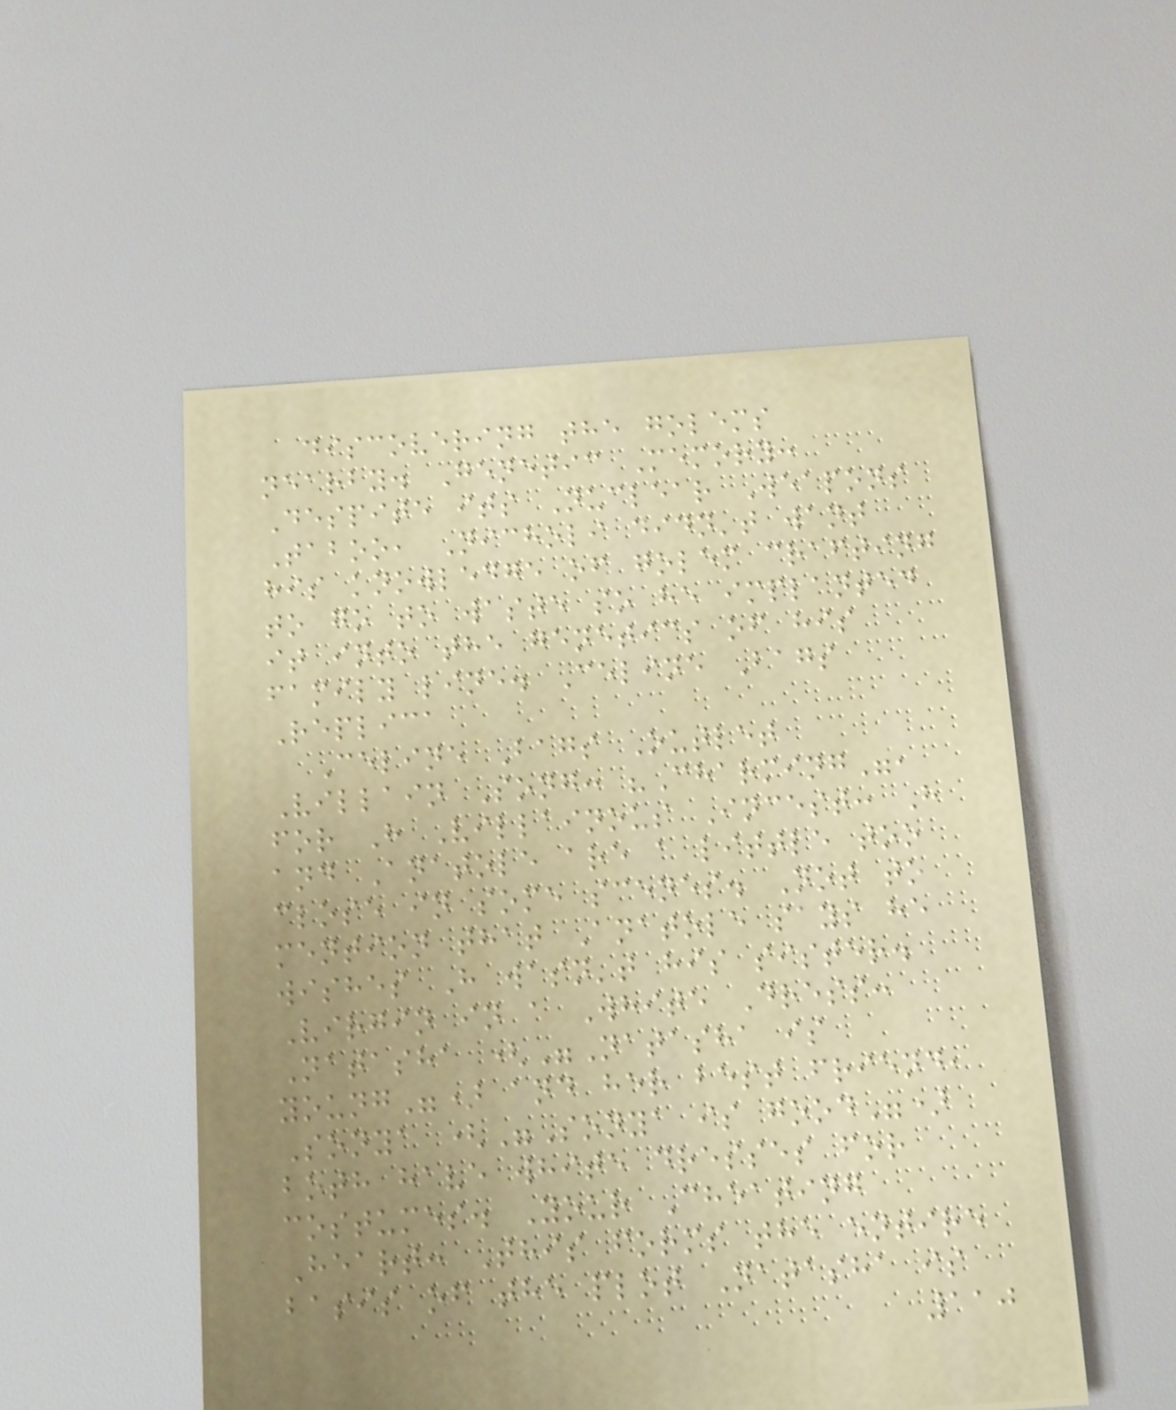discovering the golems
nearby. Genetic Memory:
Despite its Nuclear Weapons
Taboo, Nicholi didn't want
his knowledge of golem crafting
to go to waste so he implanted
it into the genetics of his
family line. Celine Bags
Replica
Celine Bags Outlet
Villain Song: "Charming",
for H Villainous Incest: H
and Anatole are a little too
close in some scenes. Not to
mention that Anatole says he
wishes H wasn't his sister.
Virgin in a White Dress:
Natasha ("Natasha is
young") and her best friend,
Sonya ("Sonya is good")
both have white dresses for
costumes. Your Cheating
Heart: This forms the entire
basis of the plot Natasha is
110
